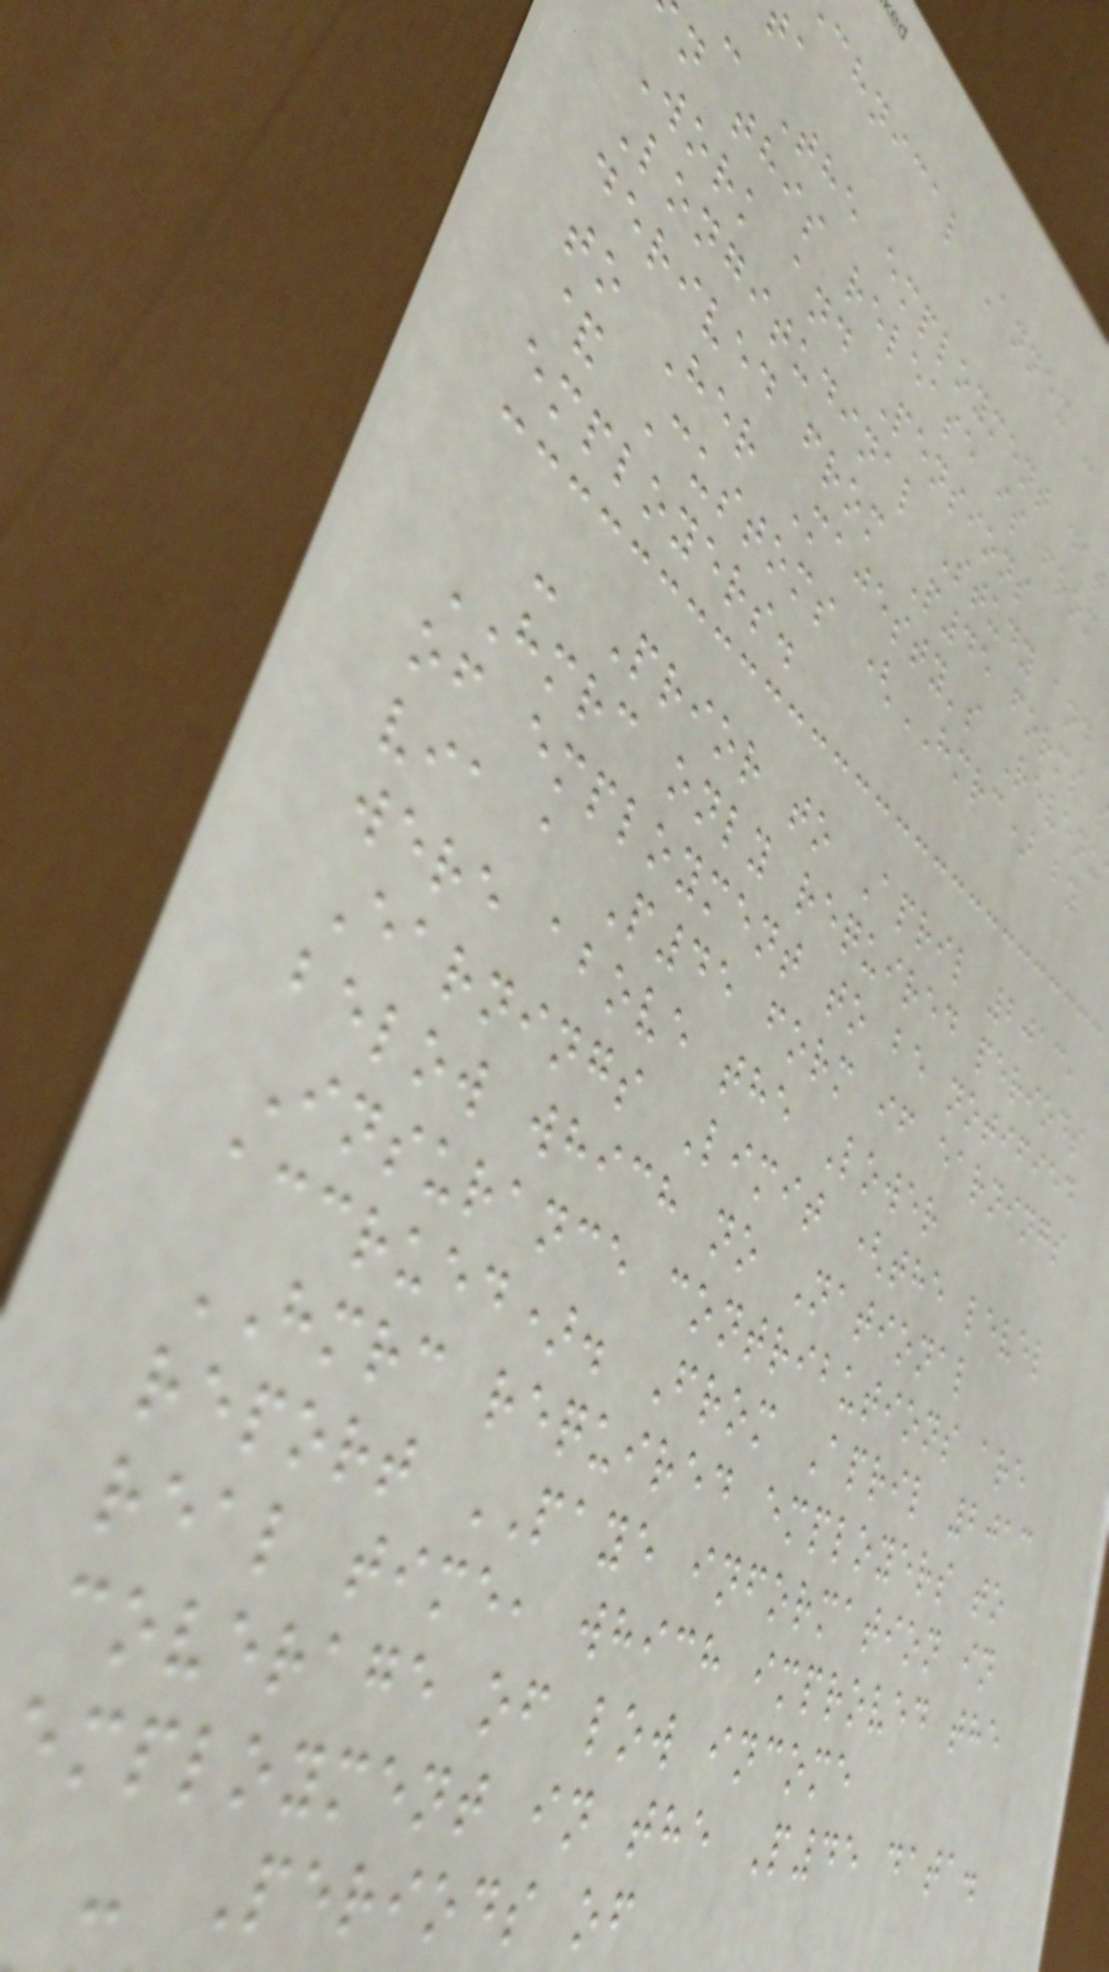chnical Annex -
- The employment dat
n this release is from
Work and Pensions
Longitudinal Study and
derived from P45 forms
to Her Majesty's Revenu
& Customs (HMRC) by
employers.
- Prior to April 2013,
HMRC only required periods
of employment to be notified
via a P45 form if earnings
were above the Lower
Earnings Limit (the level
below which no National
Insurance contributions are
accrued). From April 2013
HMRC required employers to
report PAYE information in
real time, which improved the
coverage of low income
employment in the P45 data.
- Periods of
